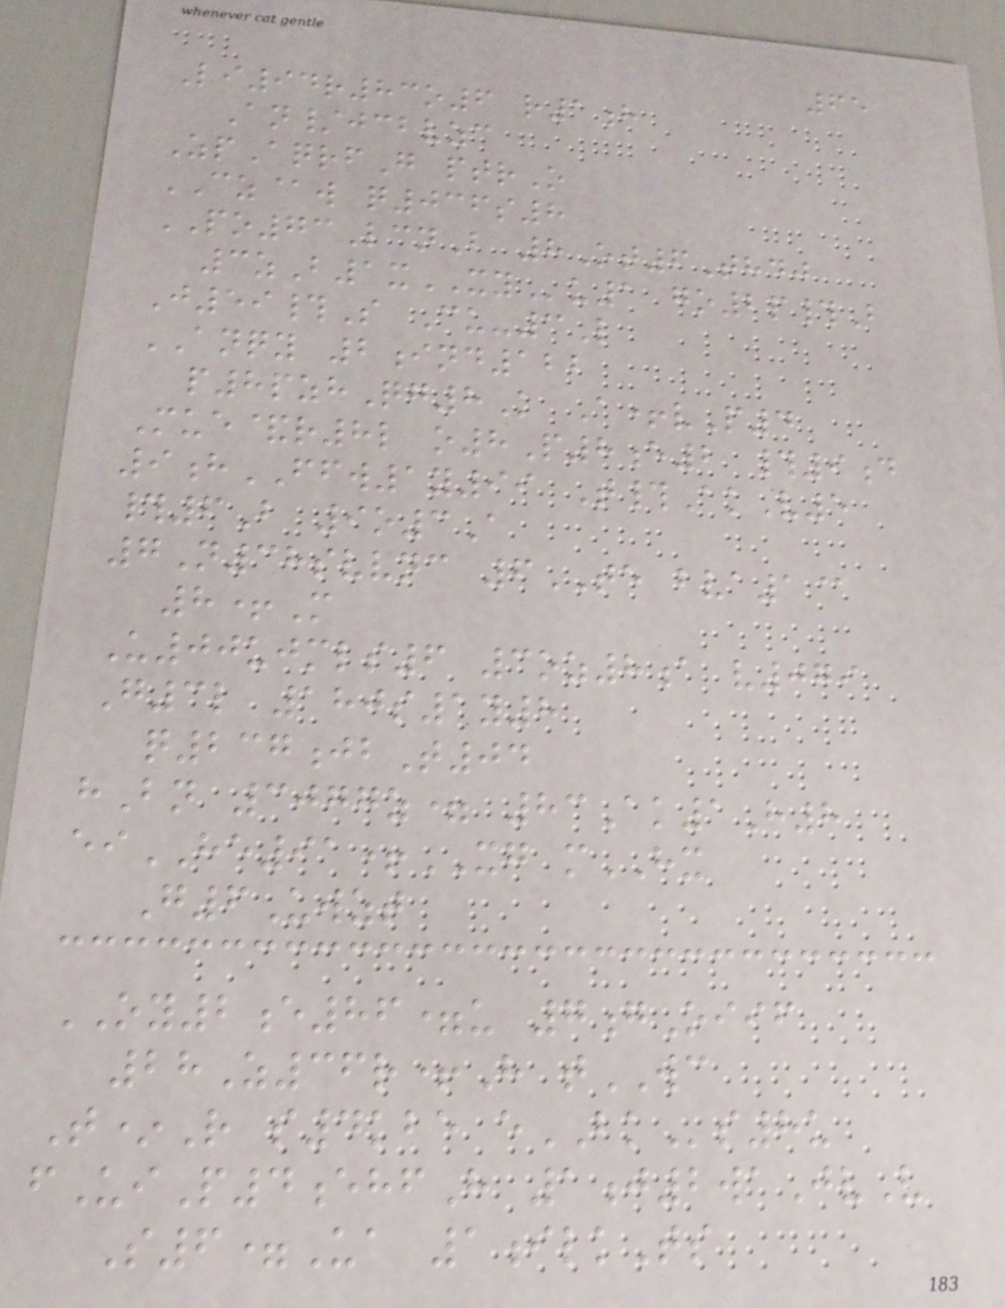65
Li94r83o6 r1h
An/jcbvzc
ZpAqrfG ptrO
CZ@w q036s8
PO73LcnB 8Ot6Thdj
3zB1xXYu1 go2p#B
J59#S Cu-3L
ANQY 2ind122
p8pzhQg8K A+vP4
Mue&r8l o8P8e2 #9d
9hFFW1y99 T#AkV5
#6B 9o3A
7N38svvnc 6TE bva1@
8+M
U00ujmls6 3oz8a v079
G3l 180s1y8
q237jbT04
hBn 3077z= 83Ak1H8
eiHE91+XG mHX
G6Uwzt
OY2e86=u 7gOiif
28Z36r+H tWC
T*R s4kbe eBKs8u
fUiP4ehfH 1j2waJvV
S6=Ua 1ilkTs
